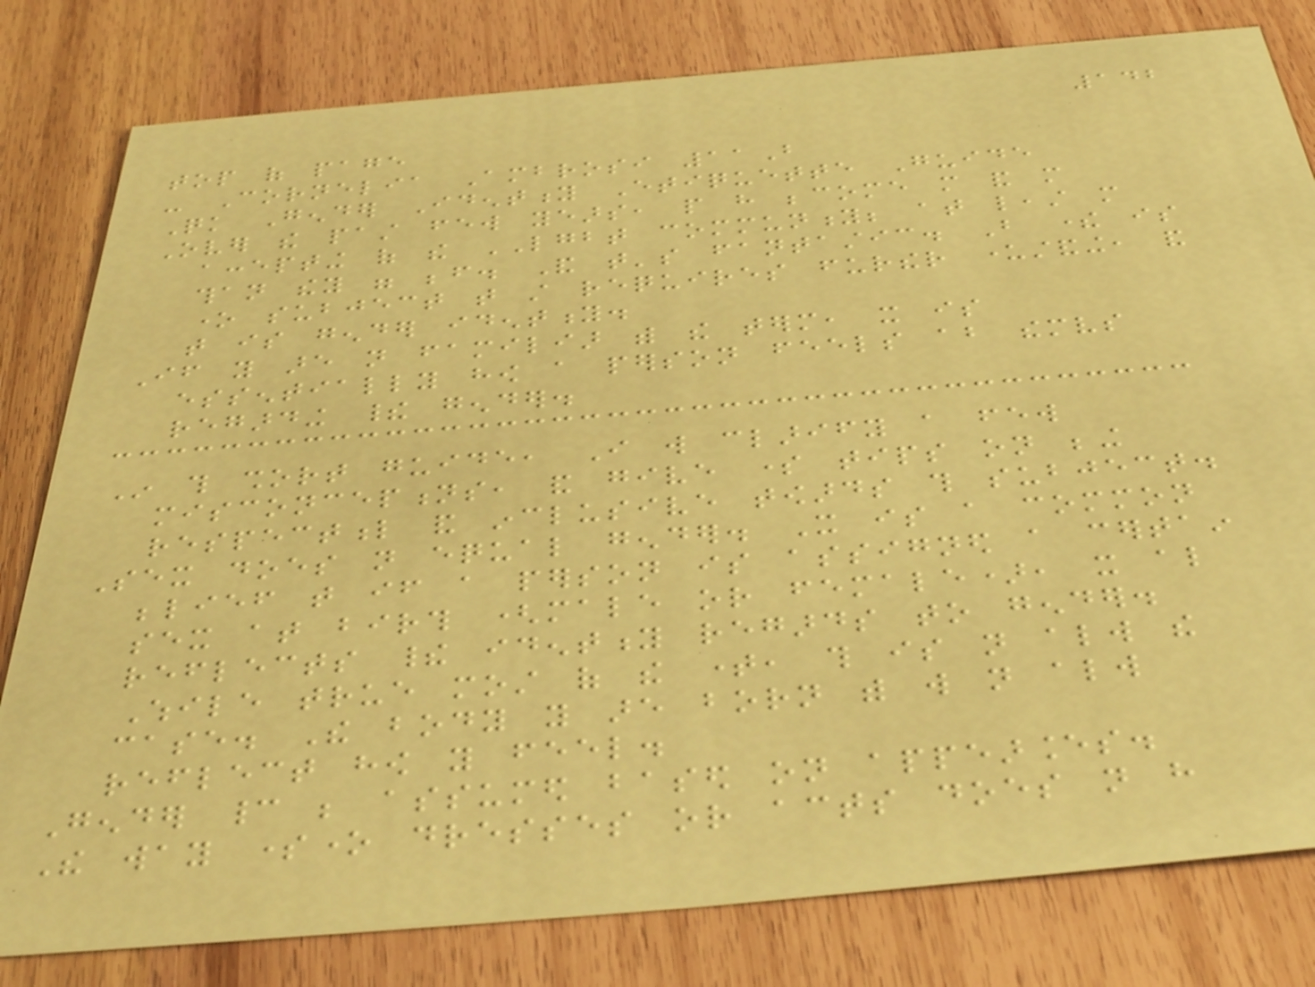142
top of page
- Cornelia Ambrosi 11B
Quick Gender Identity Etiquette Guide
Over the past few years, people have become more and more
accepting of the LGBT community; at least more
than they were before. And that's fantastic. But there is
one subject that still requires further understanding, and
that is gender identity.
If you are not familiar with the term, it is
essentially how a person feels about themselves
regarding their gender.
In this short guide, I will clarify a few
misconceptions, and give some tips on being
respectful and inclusive towards this subject.
Sex does not equal gender. It is a common
belief that if a person is assigned a certain
sex at birth (male or female), it also
reflects their identity regards to gender.
While true most of the time, this is not always the
case. The body you are born with will not always
reflect how you feel.
Gender cannot be assumed based on appearances.
The way someone dresses or acts does not have
